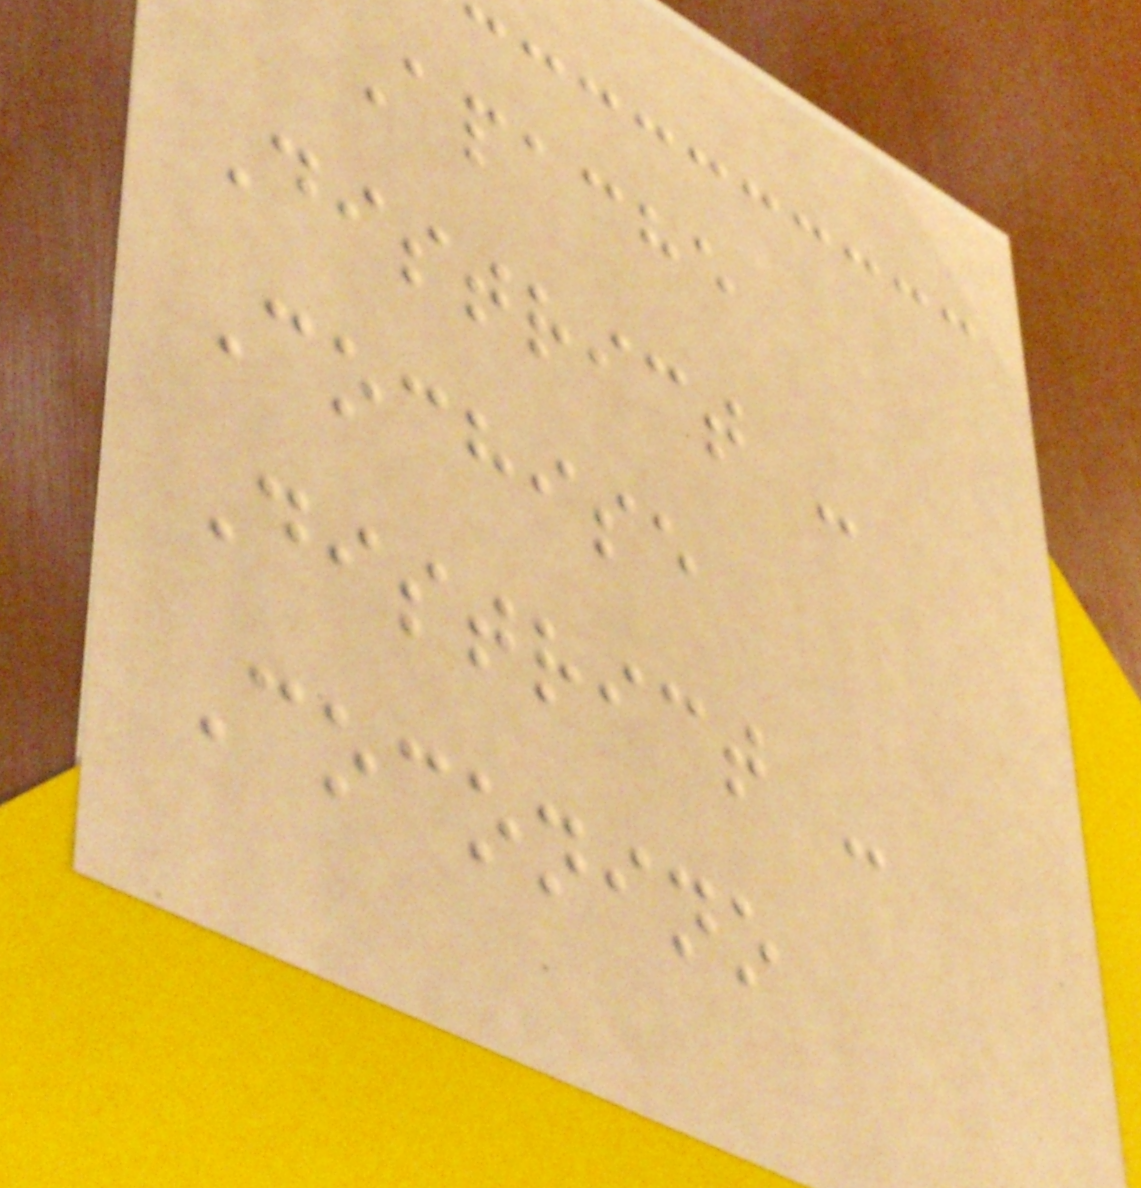Apache
District -
Cochise
District -
Coconino
